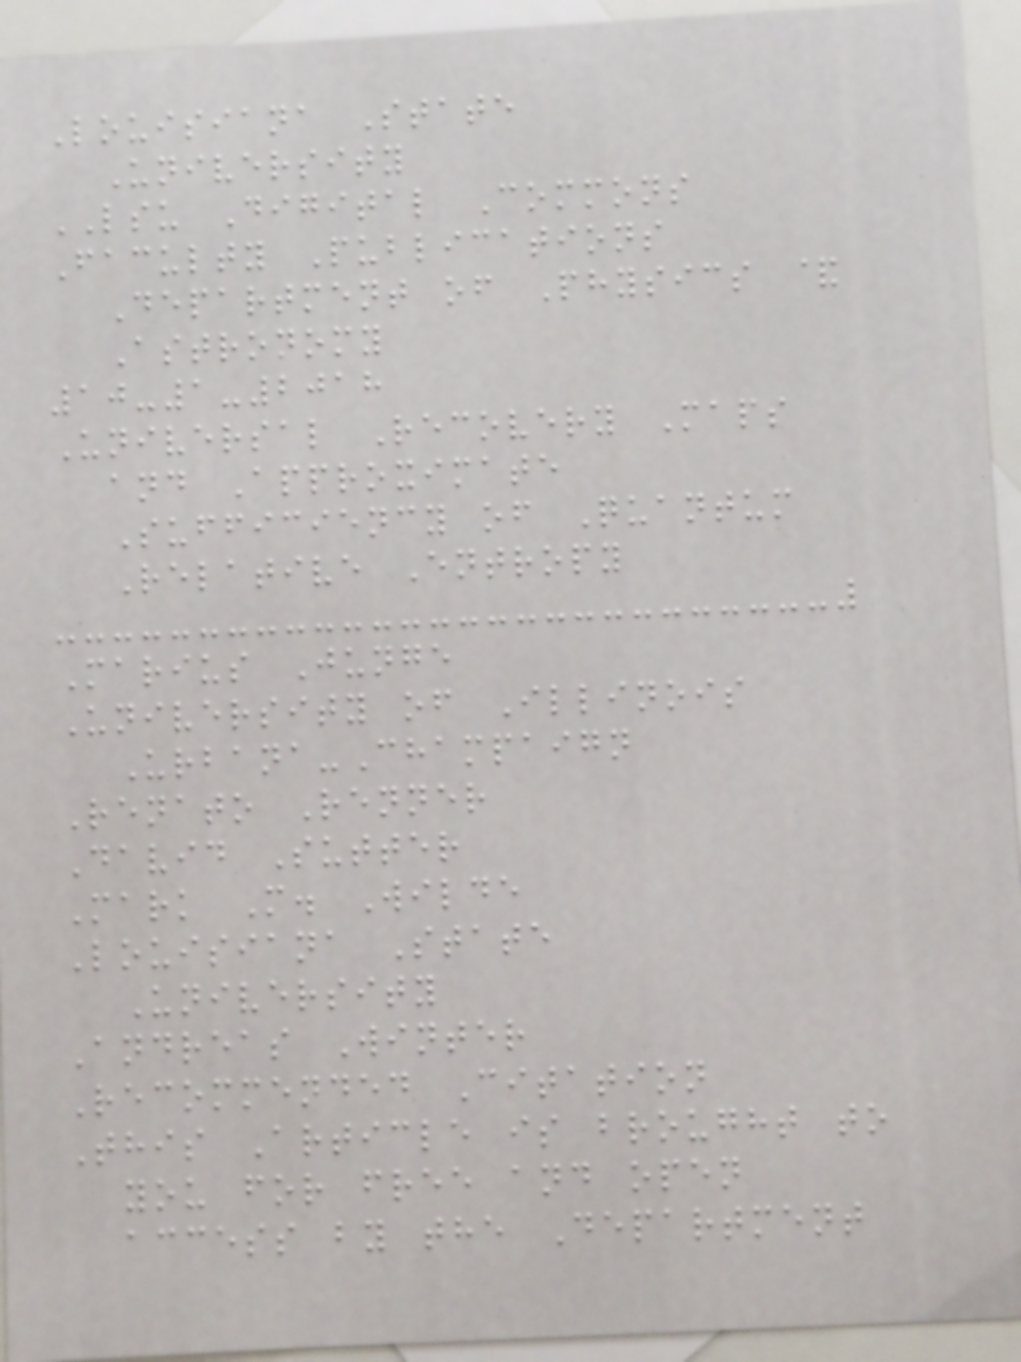Louisiana State
University
LSU Digital Commons
Faculty Publications
Department of Physics &
Astronomy
10-1-2018
Universal Recovery Maps
and Approximate
Sufficiency of Quantum
Relative Entropy
Marius Junge
University of Illinois
Urbana-Champaign
Renato Renner
David Sutter
Mark M. Wilde
Louisiana State
University
Andreas Winter
Recommended Citation
This Article is brought to
you for free and open
access by the Department
